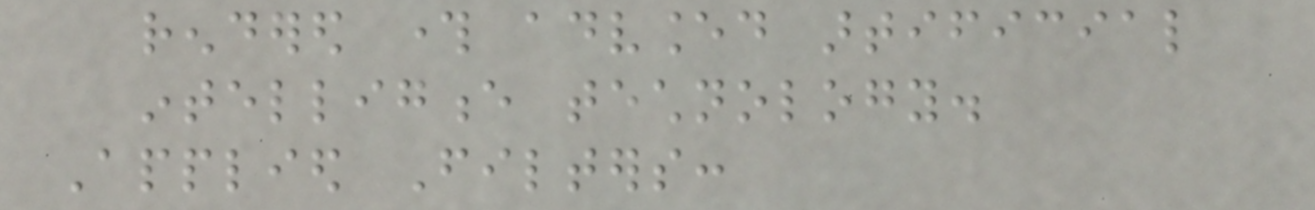rendered through advanced artificial
intelligence technology.
Applied Filters:
